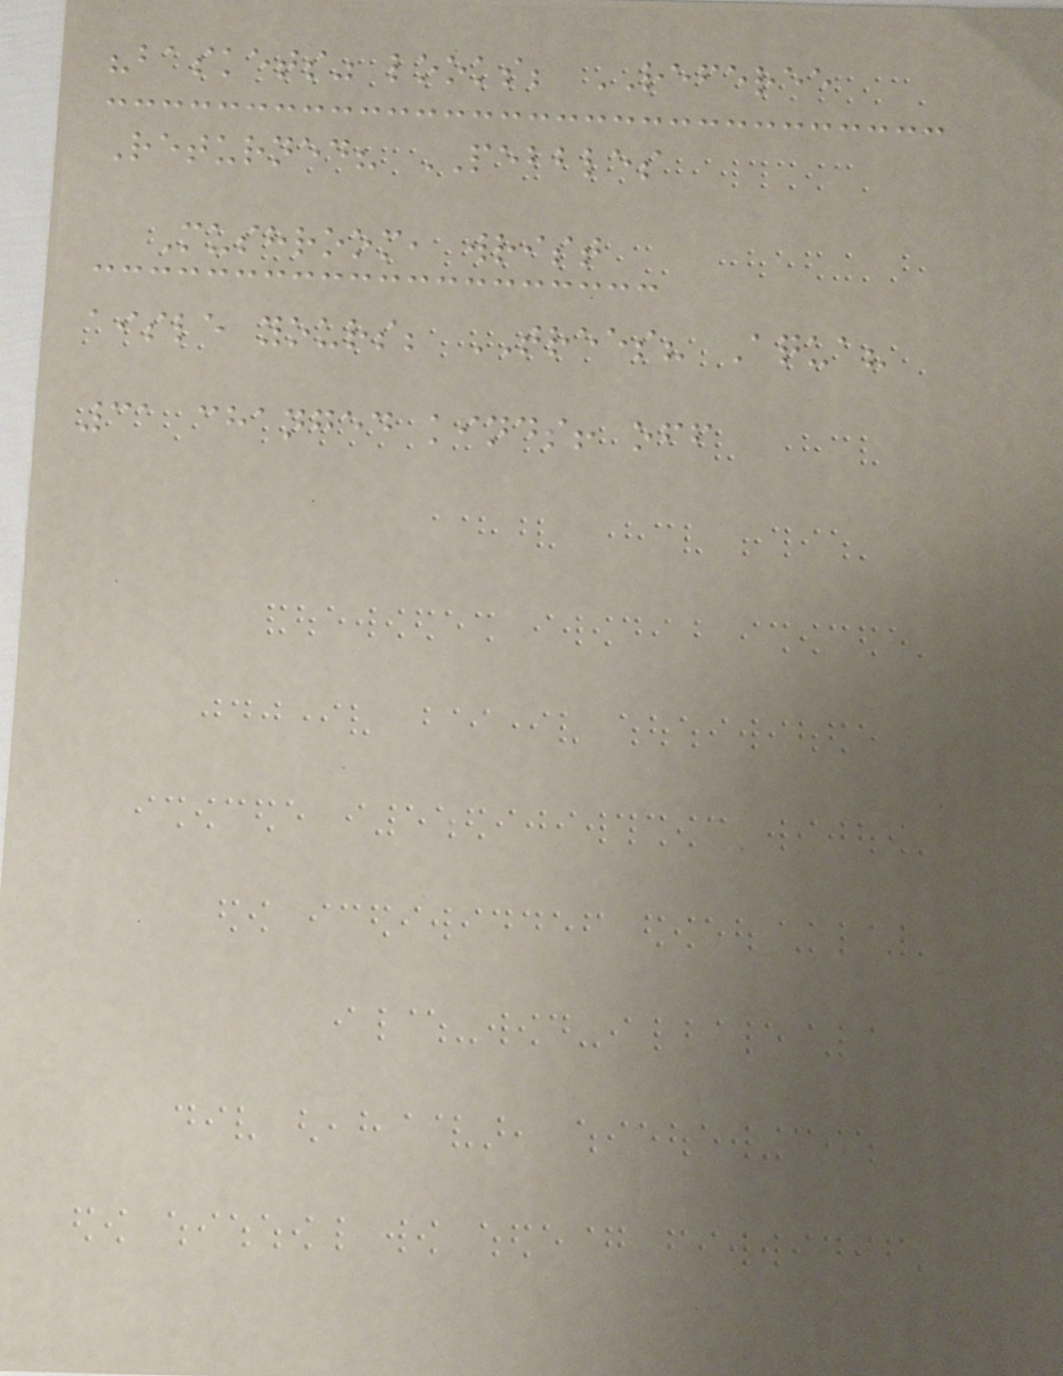"baskets" looks; REFEREE
Returned? PEBBLES
Mushroom, wrist
aisle yours; TREES? Aqua?
31 changed kinds! off
